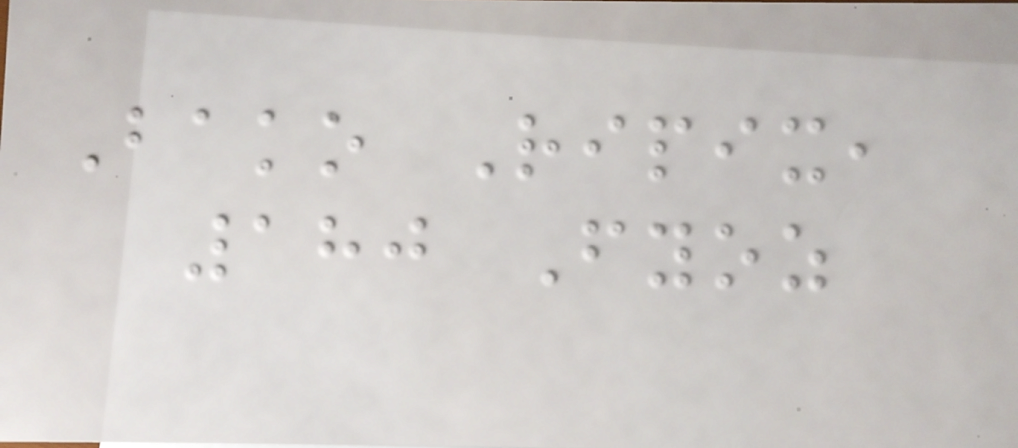Bako Ripix,
180 Fyoz
